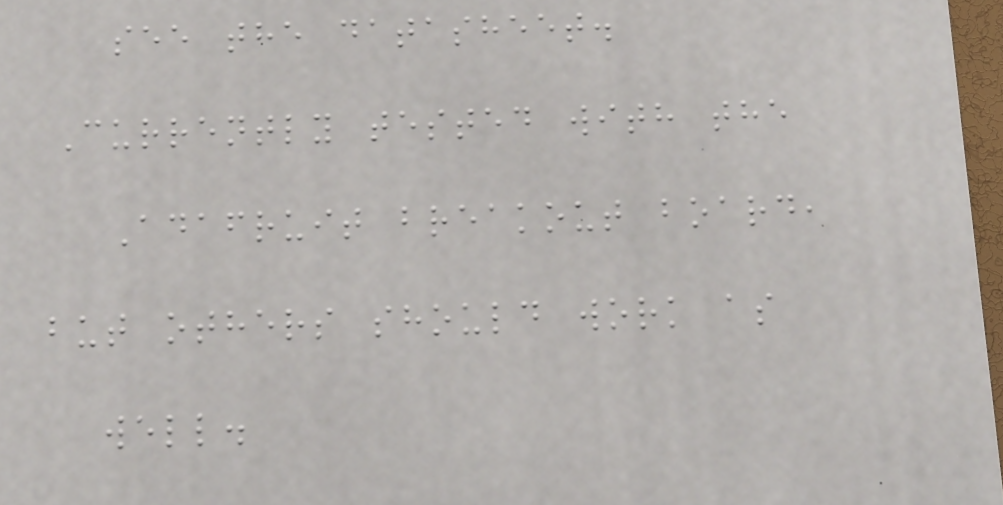see the datasheet.
Currently tested with the
Adafruit breakout board,
but others should work as
well.
